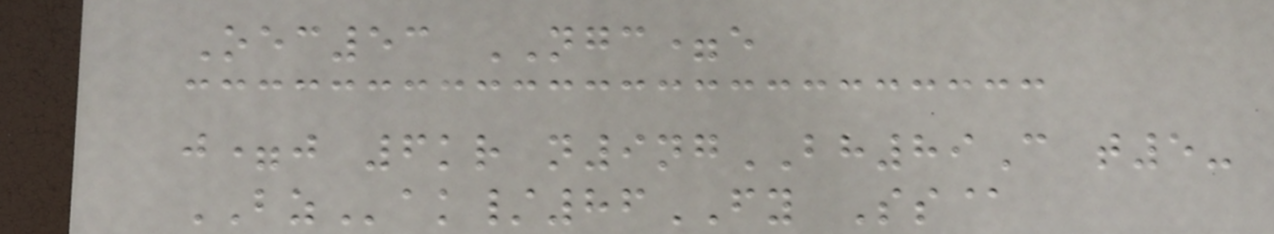Oec53 NGC=e
j=j 6kr n9ngBH89C t5-
BZak/86FY Ss@
